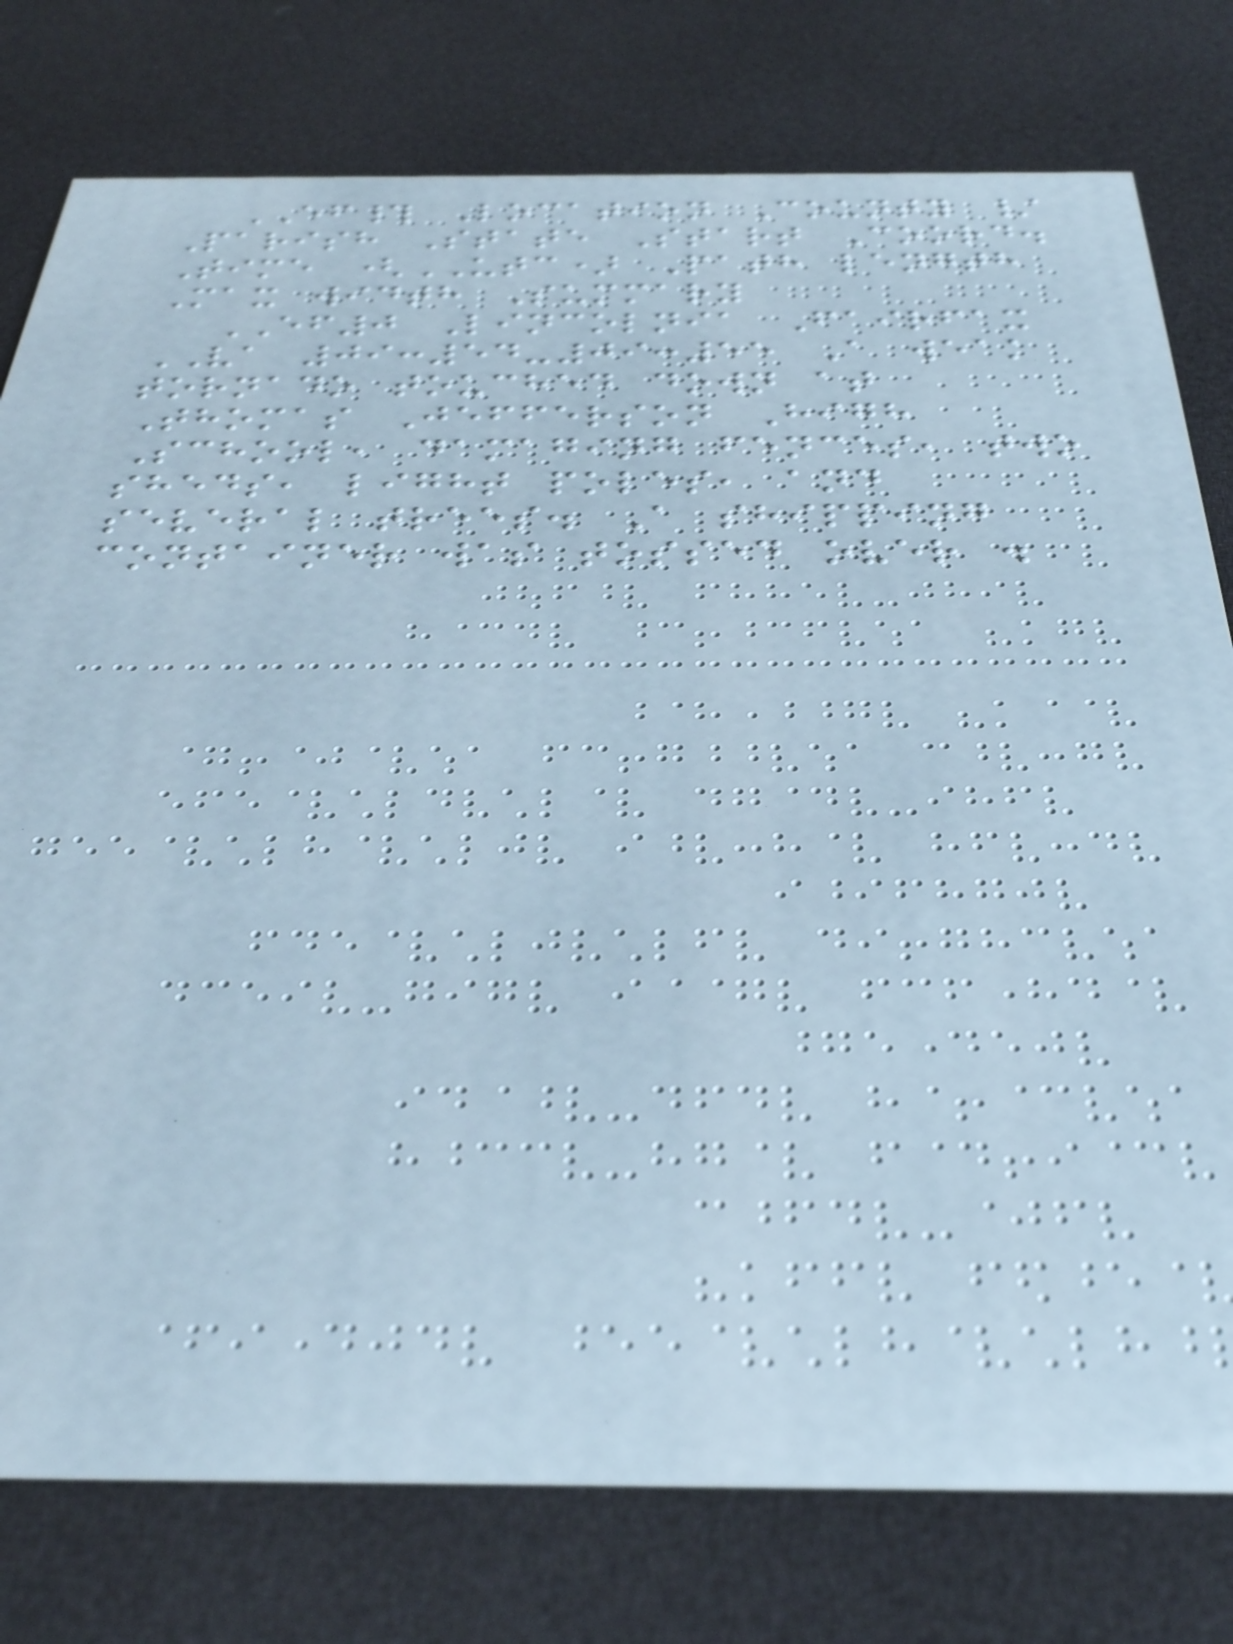EF# Location County /
Parish State Start Coord.
Time (UTC) Path length
Max width Summary
EF0 Lincolnia Fairfax
VA 09:54-09:55 A weak
tornado touched down at
Thomas Jefferson High
School, damaging fences, two
sheds, light poles, and
several trees. A shipping
container was tossed over .
